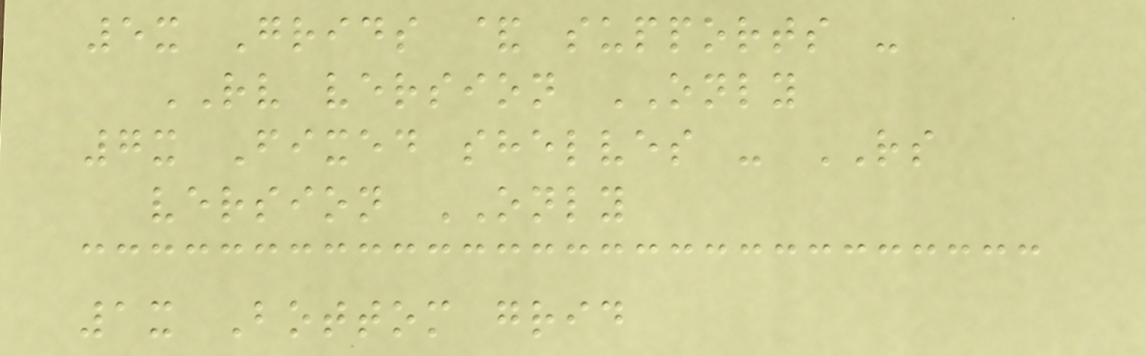5x Grids & supports -
RV version ONLY
7x Fixed shelves - RS
version ONLY
1x Bottom grid
